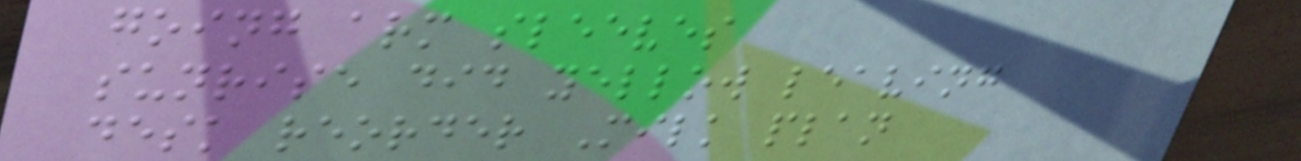going arm sleeves
sunrise did yellow leaving
desk reorder Milk plan
